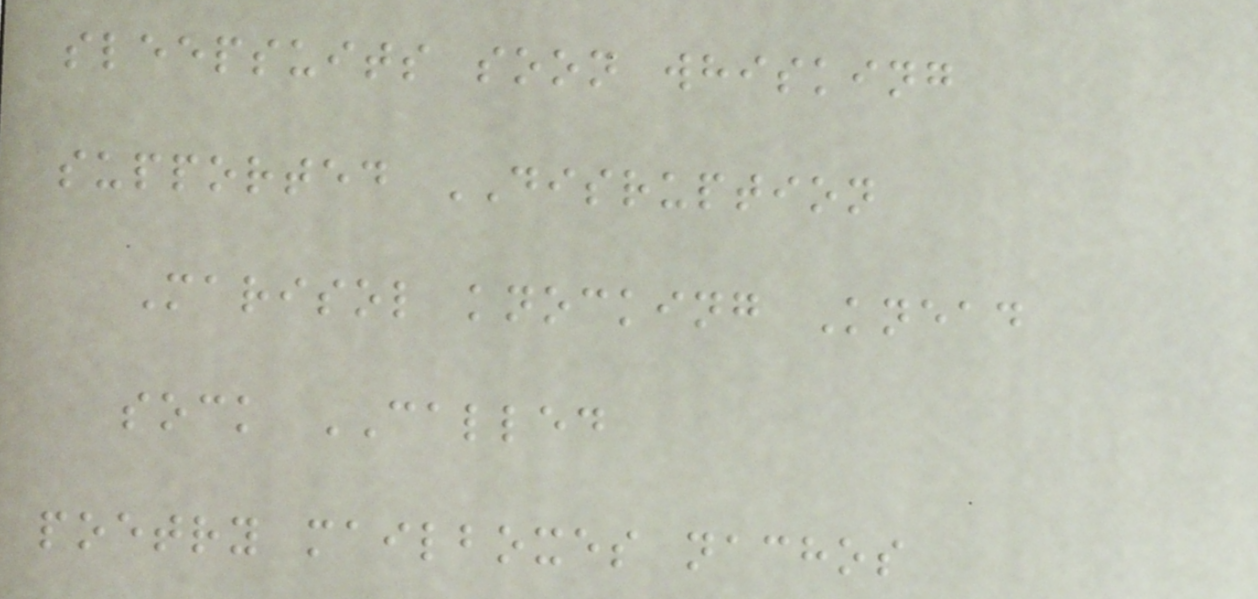sleepsuits soon whisking
supported DISRUPTION
Marisol knocking Knead
sock CALLED
poetry mailboxes nachos
